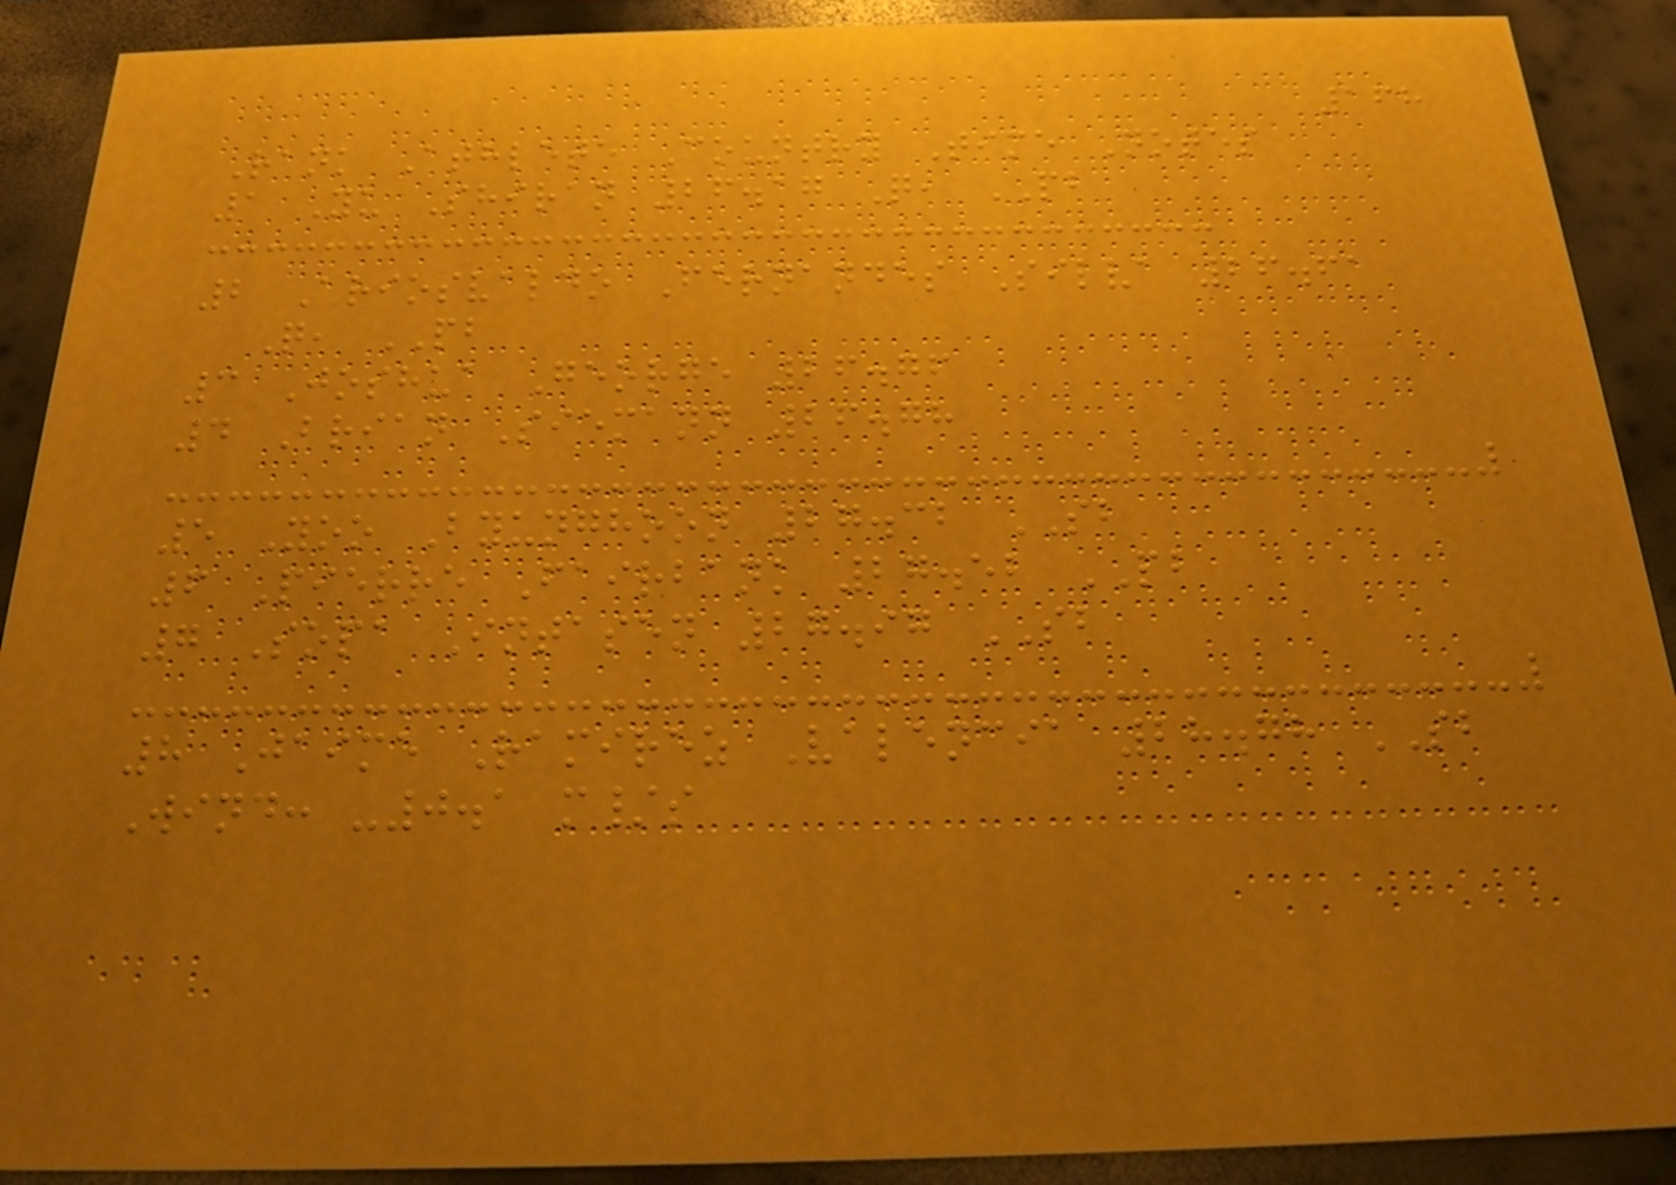168
Rank Athlete Country Time Notes
1 Yu Shiran 26.17 Q, PB
2 Ariosvaldo Fernandes Silva 26.61
Q, PB
3 Joshua George 26.76
4 Brian Siemann 26.78
5 Yoo Byunghoon 27.32 SB
6 Pierre Fairbank 27.52 PB
7 Sopa Intasen 27.97 SB
8 Jaime Ramirez Valencia 28.78 SB
Wind: -0.1 m/s
